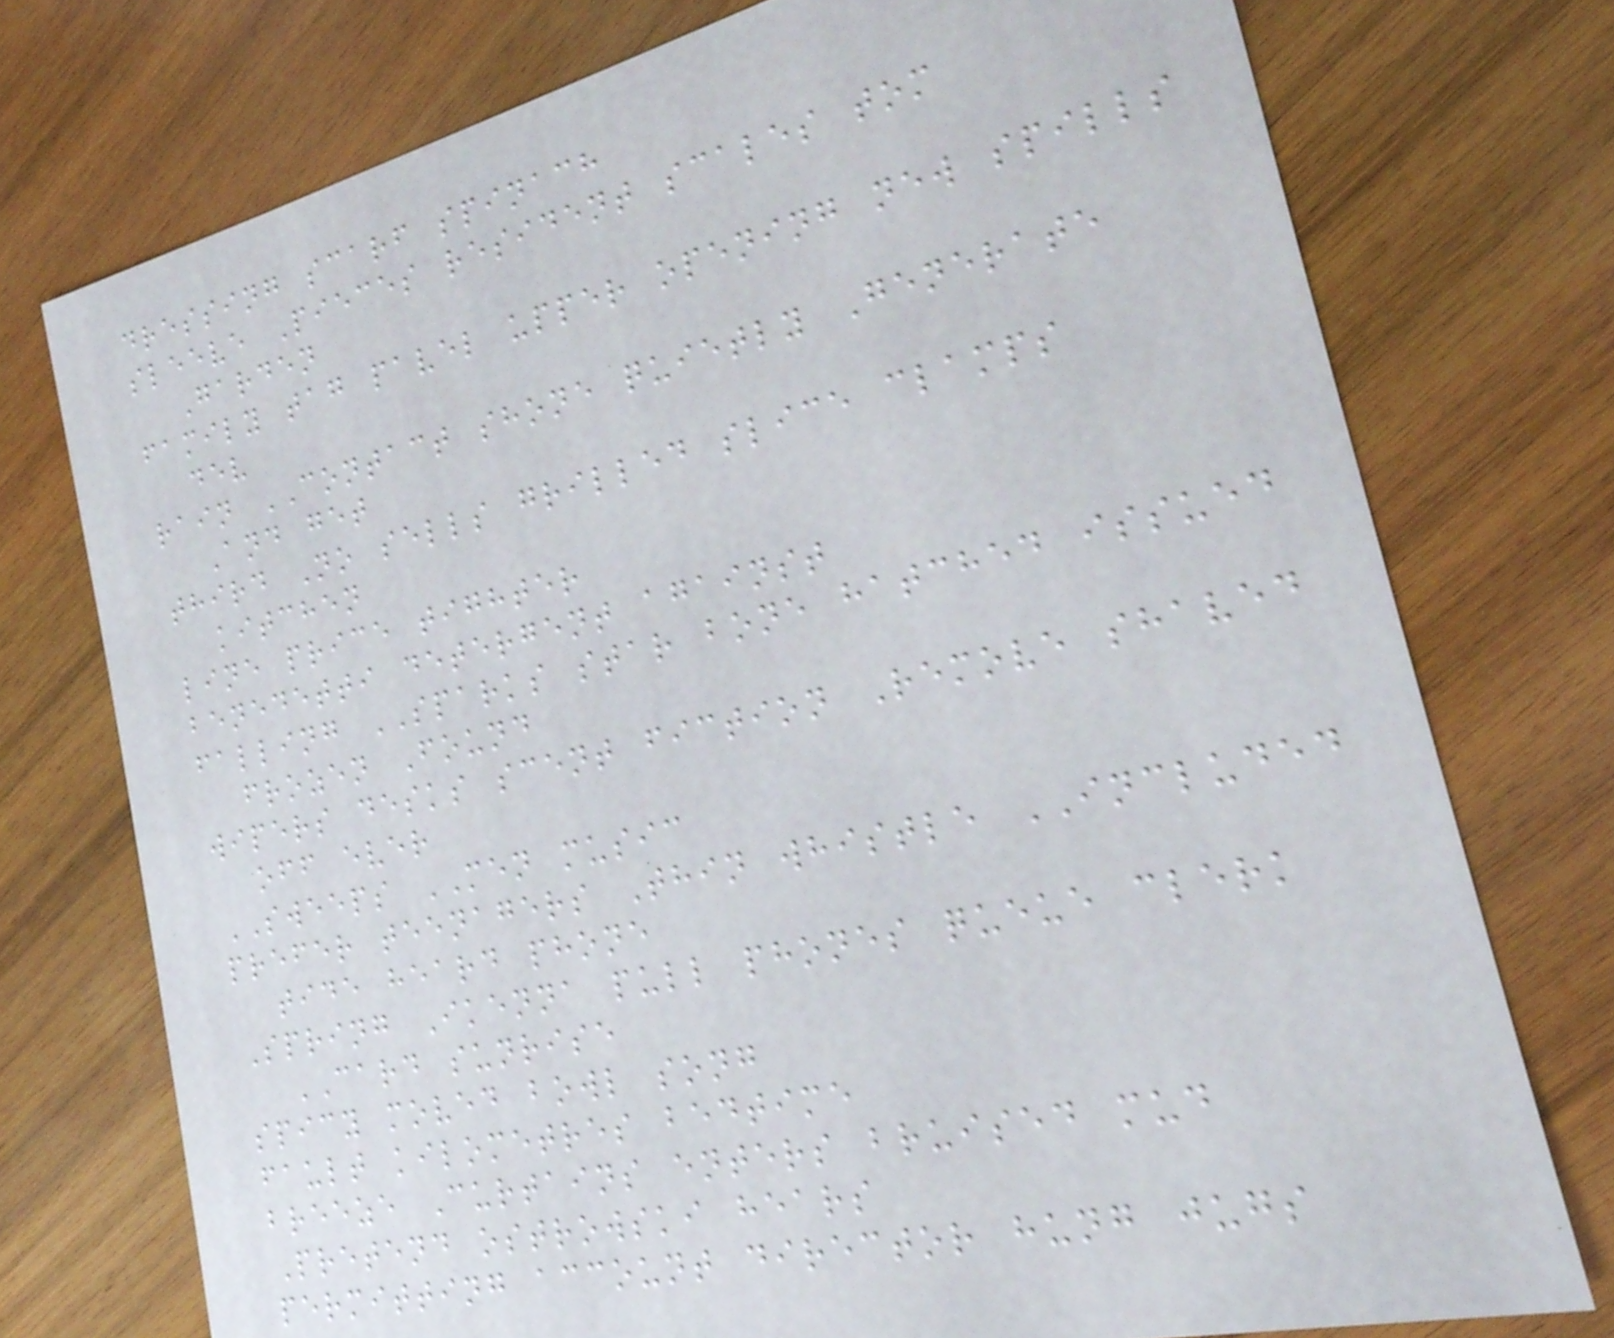dressing scarf spinach
sleeve Pieces resident scales tom
Garden
family tag pavel upper opening new spills
dev
rain CONTACT shone quietly Generate
And get
third No sells grilled slice clamps
kitchen
line price tighter
benedetti detergent against
falling SPARKS star bone hatched issued
frozen Found
wipers desks scent fiction Remove shaved
off ever
SWEEPS MEN music
prefer teenagers Thin whistle INCLUDED
tide heard phone
Spring Ikenna pull phones queue clerk
CARD sunrise
spicy moved bowl song
fault kilometres bedtime
breeze Curtains enters bruised mud
Pretend ostrowski hears
permitting account director hung jugs
